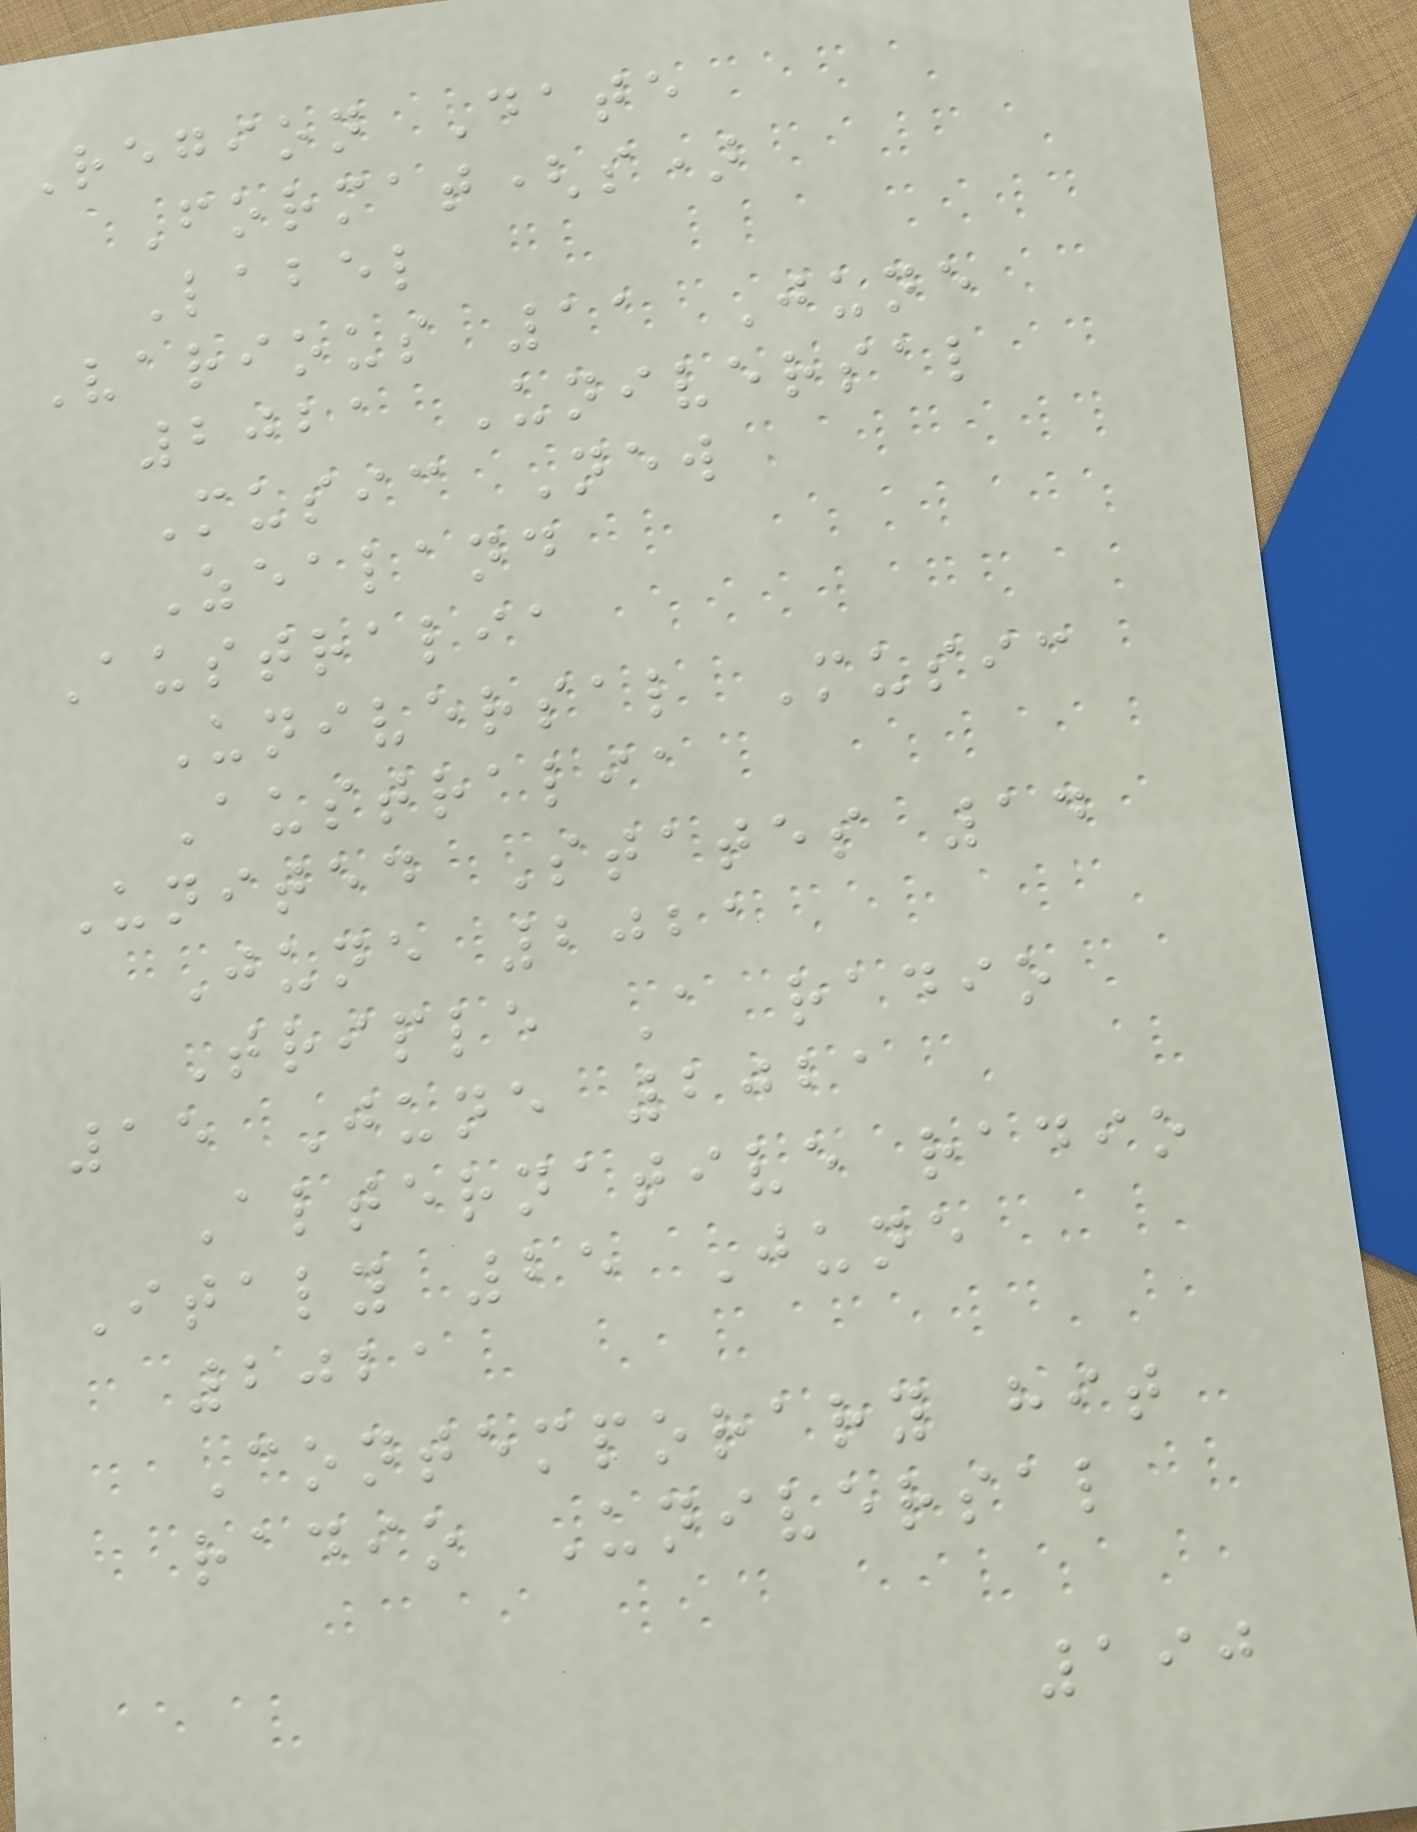Region Date
Format(s)
Label
Various 11 June
2021 Universal
Music New
Zealand
Australia
Universal Music
Australia
United States 14
June 2021
Triple A radio
15 June 2021
Alternative radio
Italy 25 June
2021
Contemporary hit
radio Universal
190
